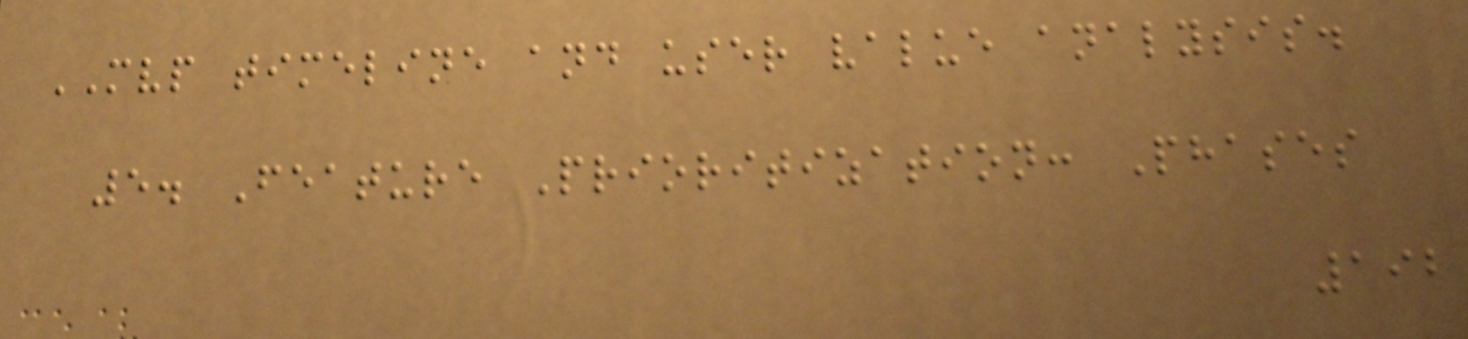MVP timeline and user value analysis.
5. Feature Prioritization: Phases
192
